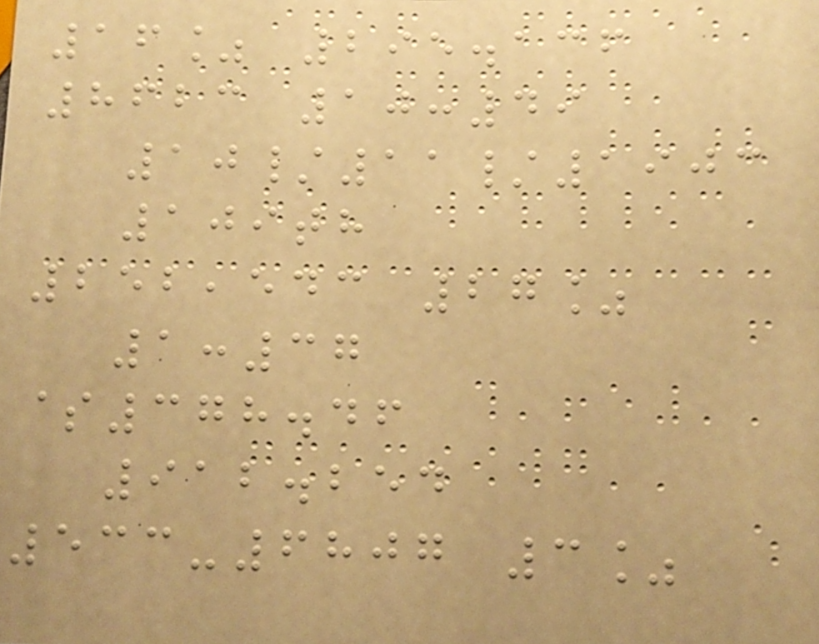16% 295.136
8623 10:49
10/11/1903
109th
252,543 27%
1:37
$378.46
912.254
533-6807 3%
